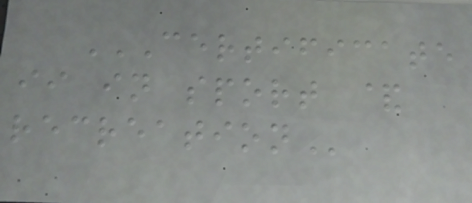CERTIFICATE
II IN SPORT &
RECREATION
